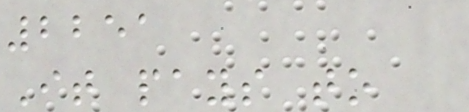2251
It pays to
